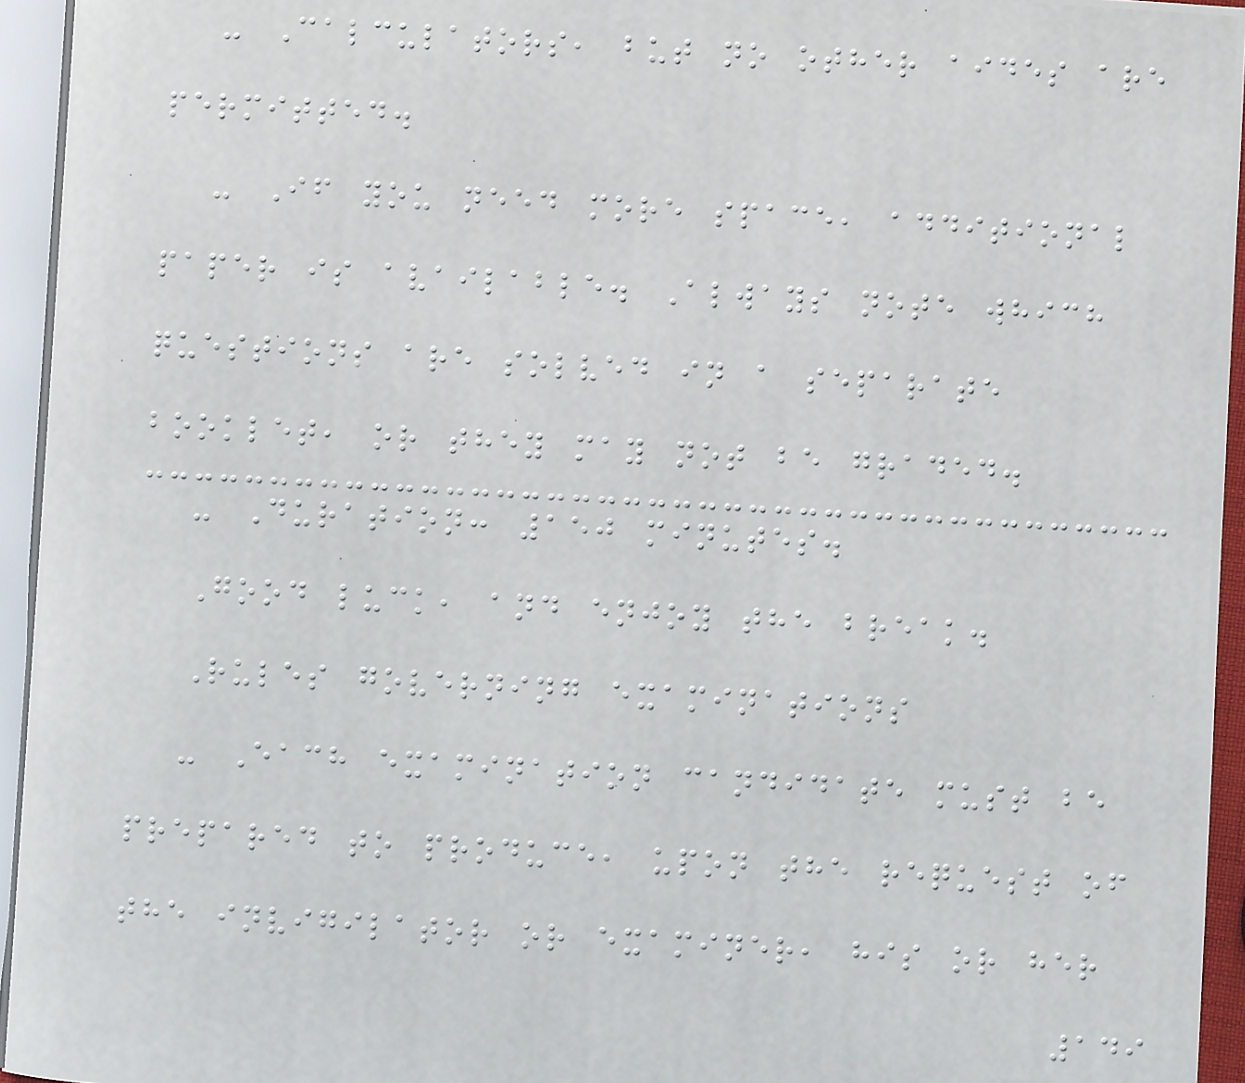- Calculators, but no other aides are
permitted.
- If you need more space, additional
paper is available. Always note which
questions are solved in a separate
booklet, or they may not be graded.
- Duration: 150 minutes.
Good luck, and enjoy the break.
Rules governing examinations
- Each examination candidate must be
prepared to produce, upon the request of
the invigilator or examiner, his or her
149
